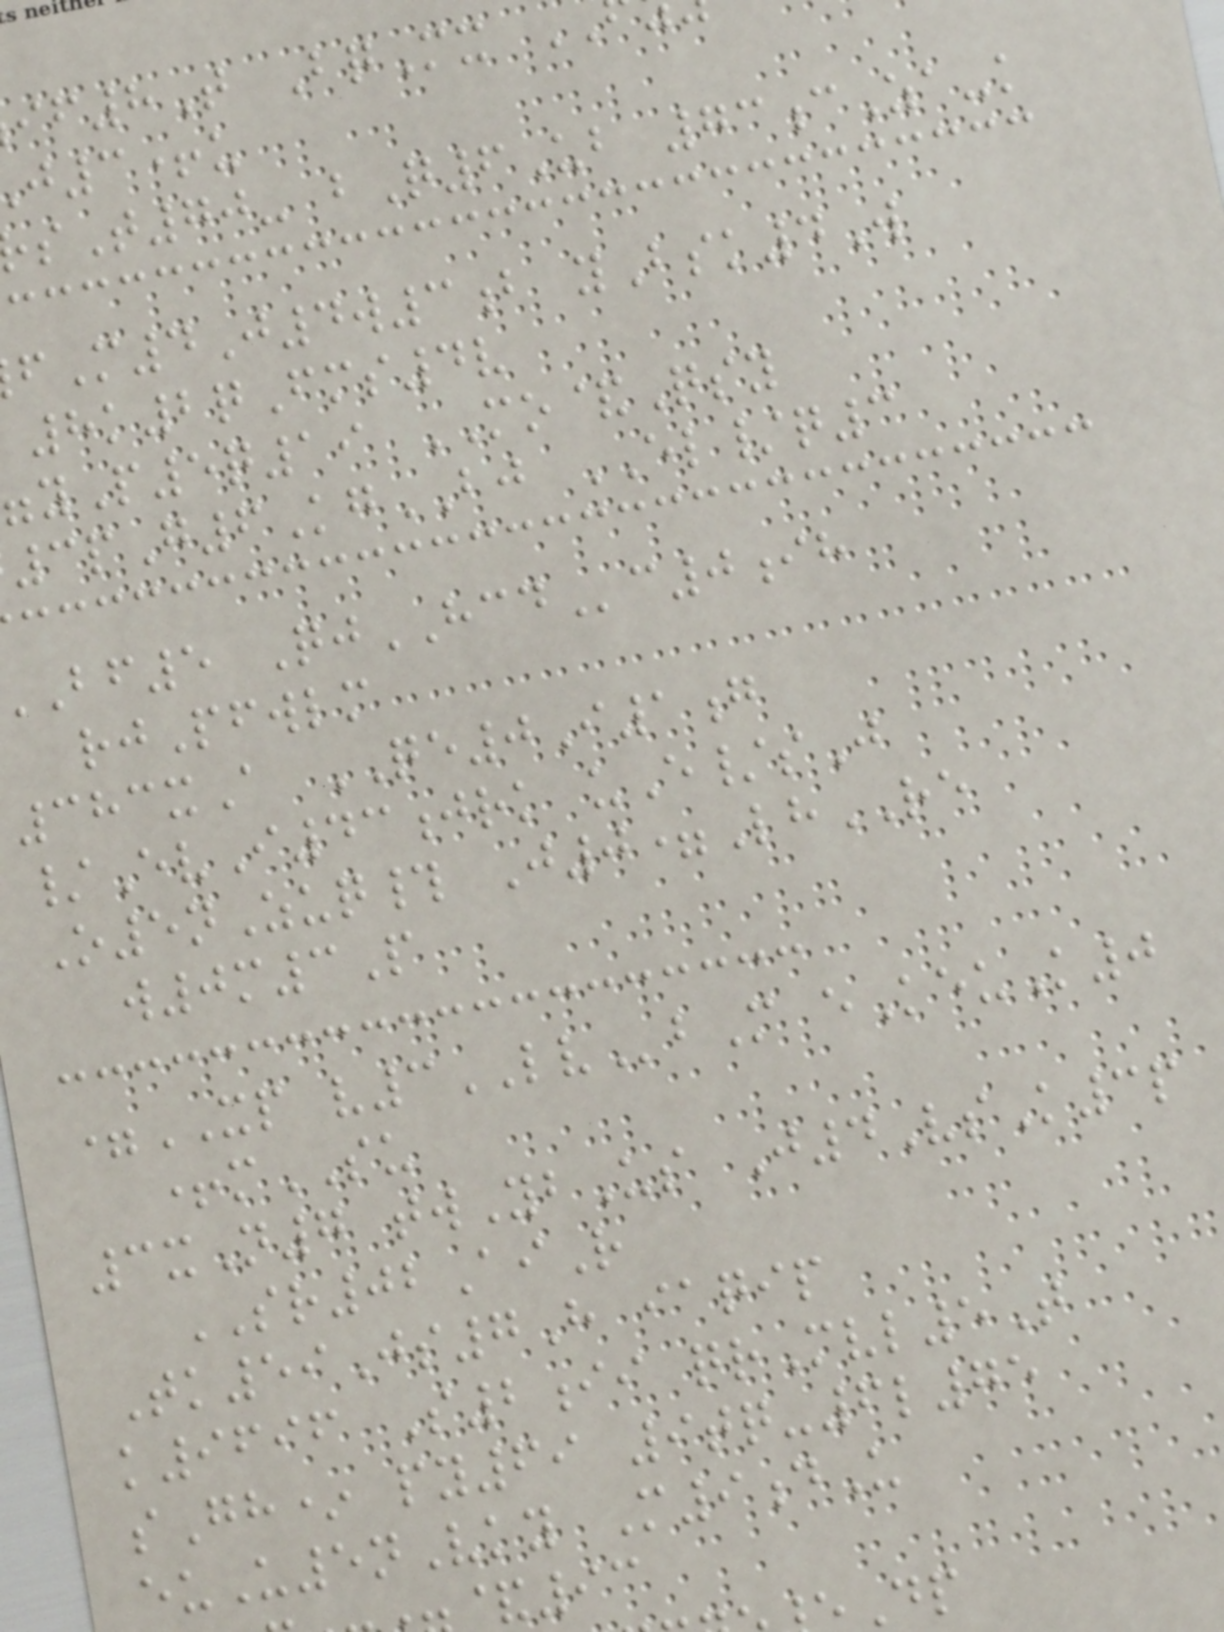if8T BqMx
j3+u
sT70- bQ6Ub 73cZa-k
M4J4w3b yBsk4W
8k2qFms4v
yP5q19 MO&Qsy
3pG6KgBJ EL/q3
bf5 QjHCDc0ih
rjPfwlm
383xA QE0I1g
/EvI43jrk uE/sJ
O5nZuq# J0=LhRE
w0m3P
=XP v3LVbM eKeuK0
+mSU
3xN7 twYbUs J4VsK3p
SR02AiR
Tk59Js7H iaqip
k9696 S2ii qrMvl5T
sGh* py69 9tq-6l75
euU5nVky M9dU
